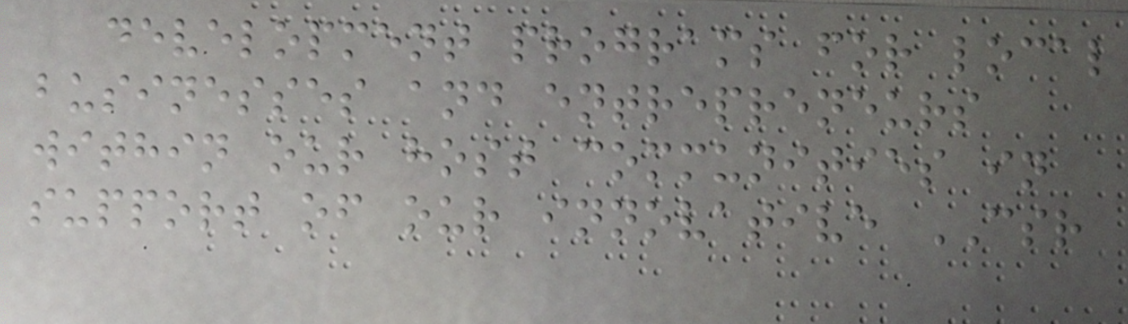development programs for local
businesses and entrepreneurs
within our host communities in
support of our innovative CSR
